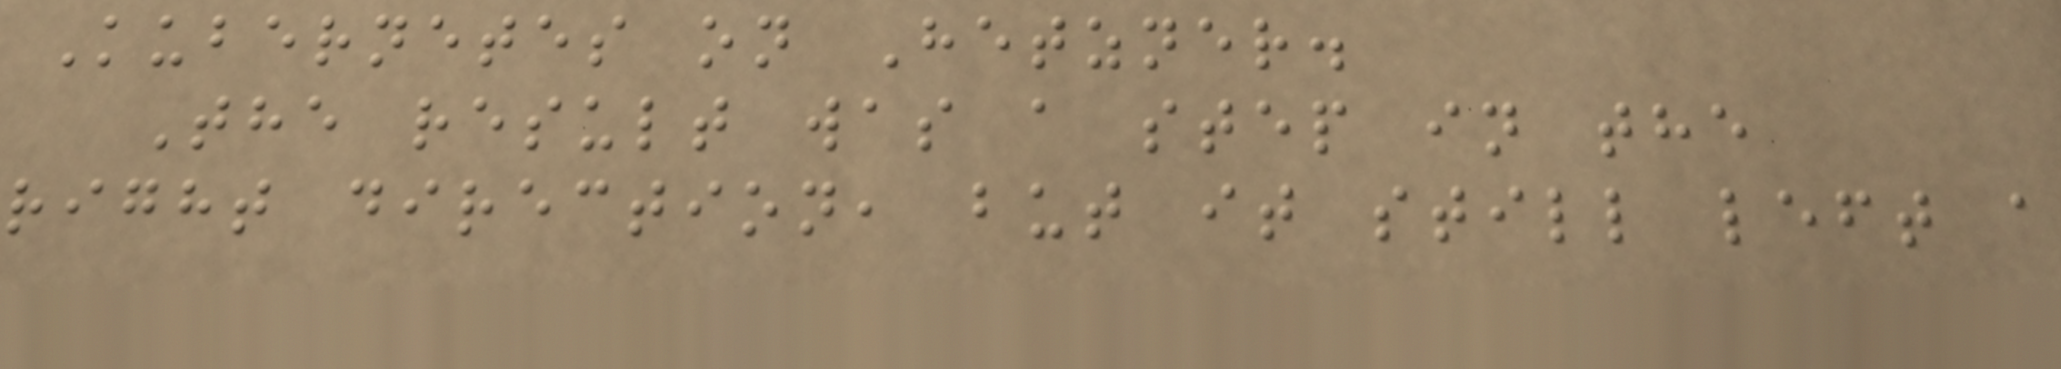Kubernetes on Hetzner.
The result was a step in the
right direction, but it still left a
